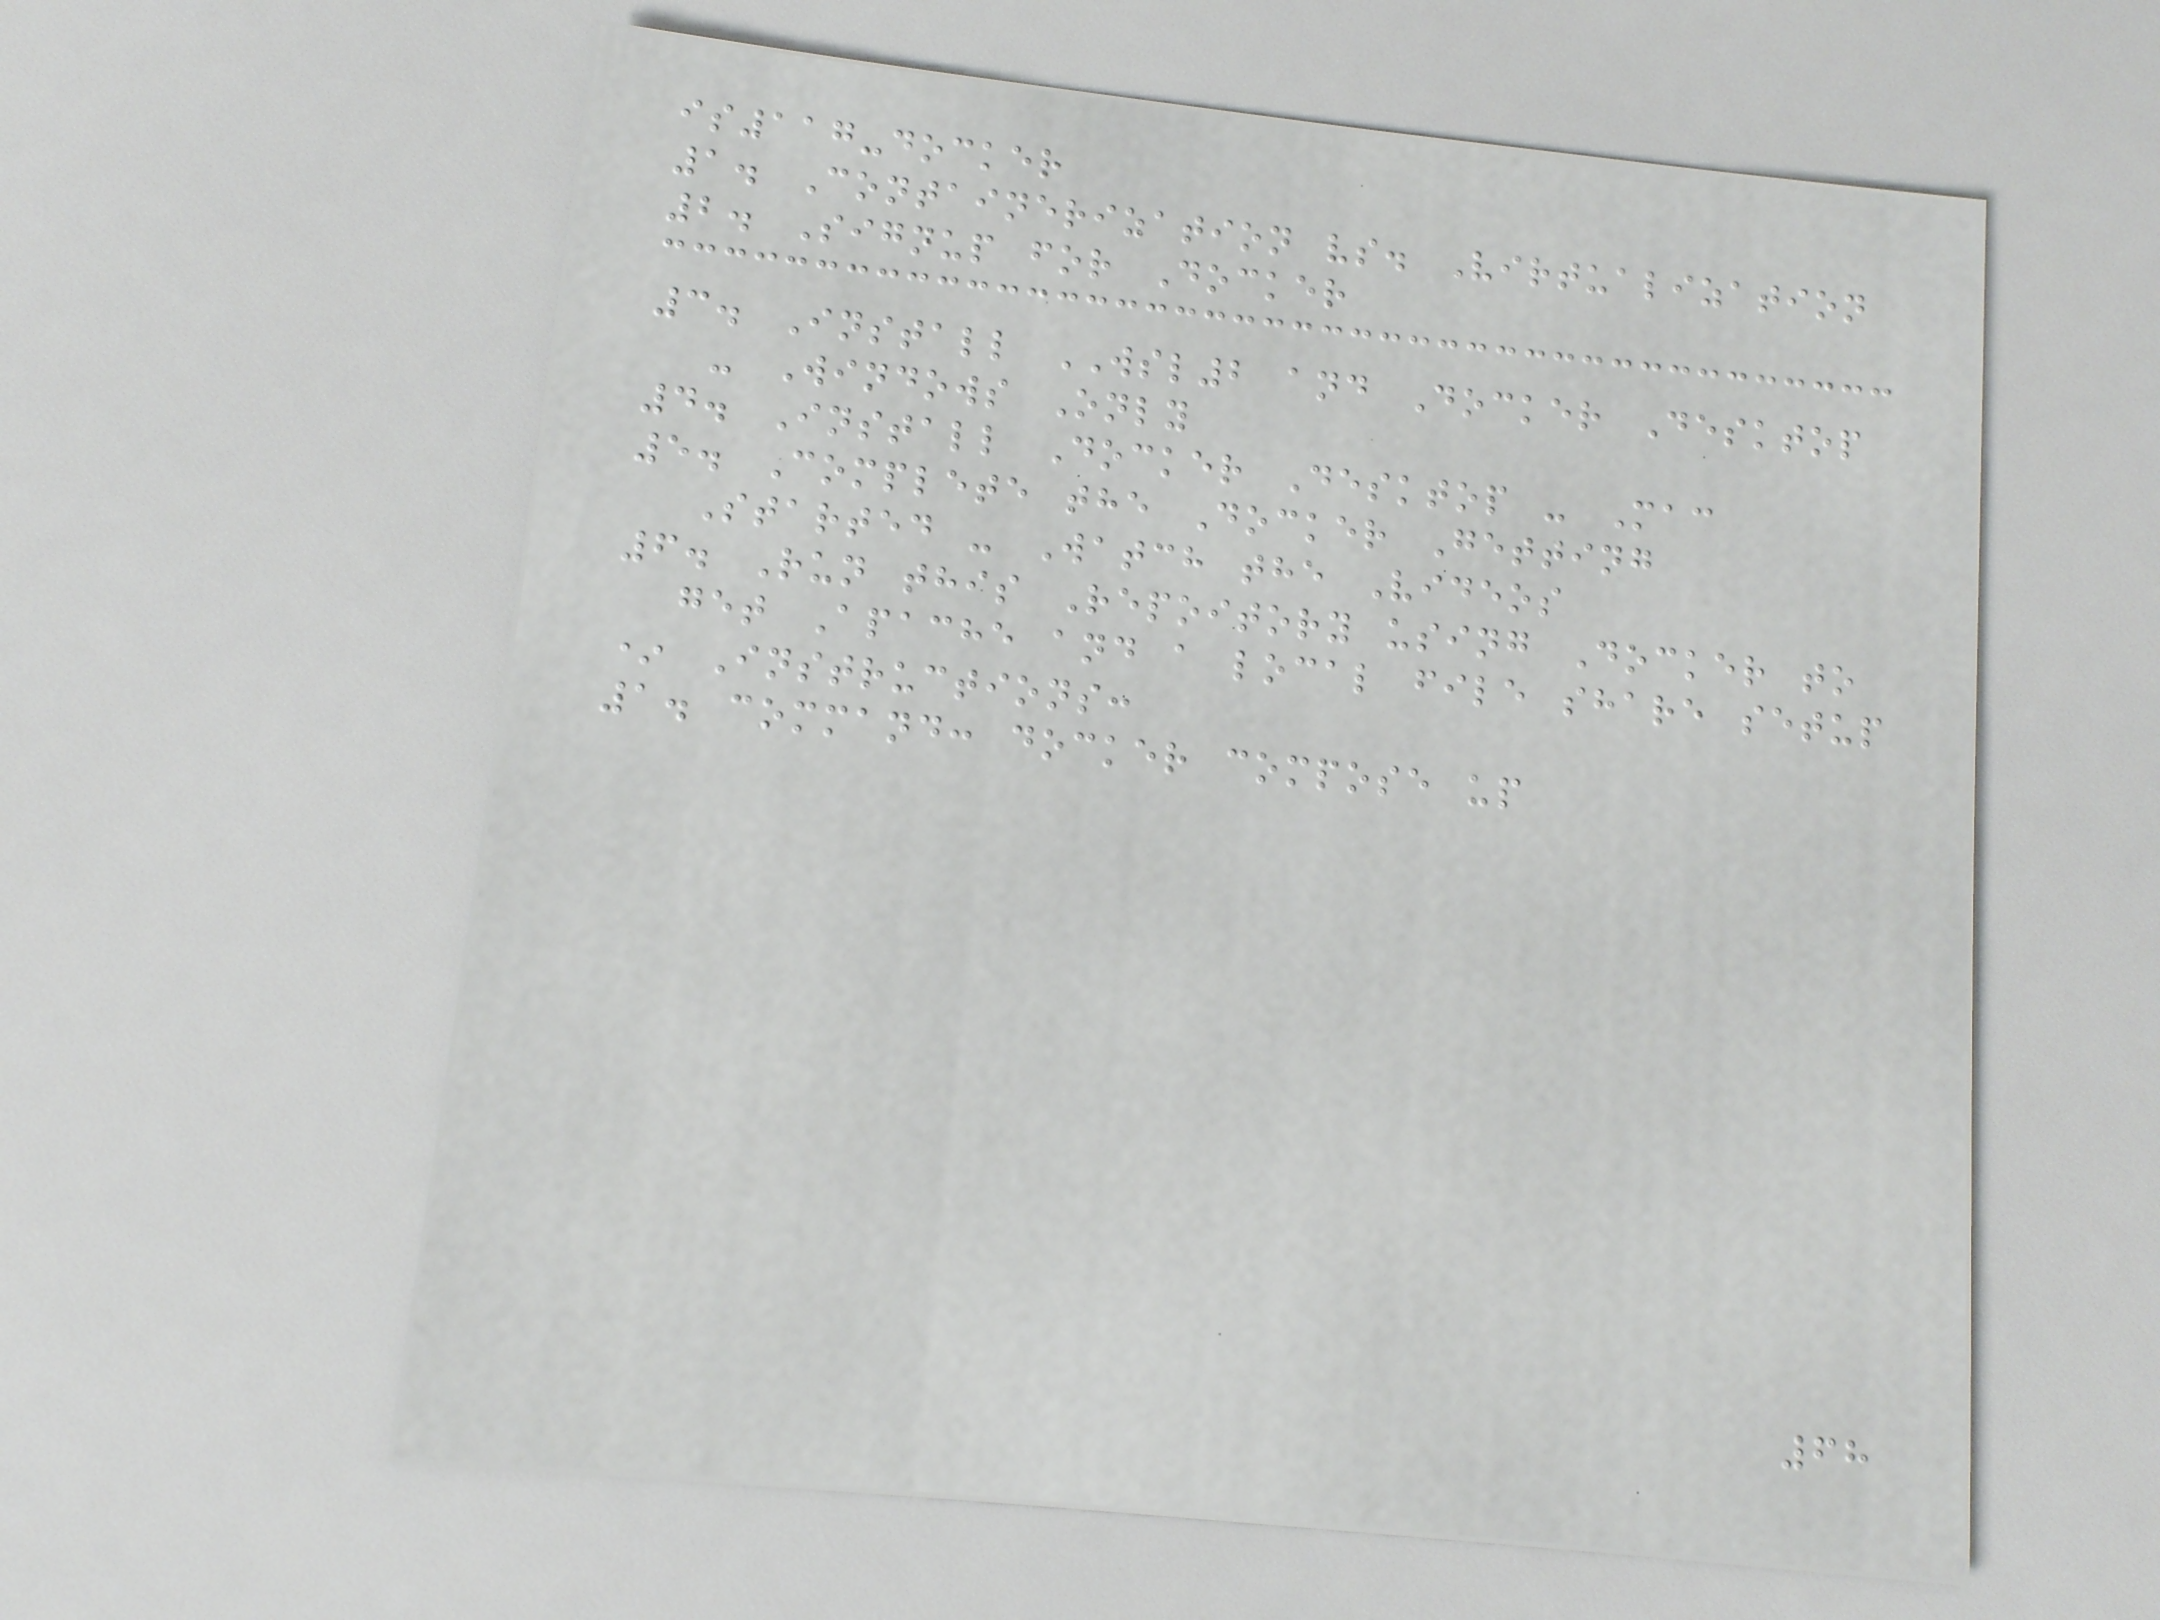is117-docker
1. Containerization vs. Virtualization
2. Signup for Docker
3. Install WSL2 and Docker Desktop
- Windows Only
4. Install Docker Desktop - Mac
5. Complete the Docker Getting
Started - Watch the Videos
6. Run this Repoitory using Docker to
get Apache and a local file share setup
* Instructions:
1. command: docker compose up
68
